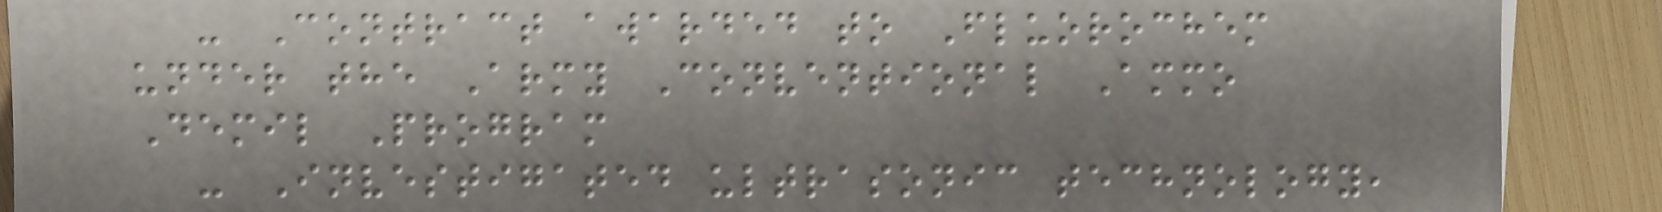- Contract awarded to Fluorochem
under the Army Conventional Ammo
Demil Program
- Investigated ultrasonic technology,
